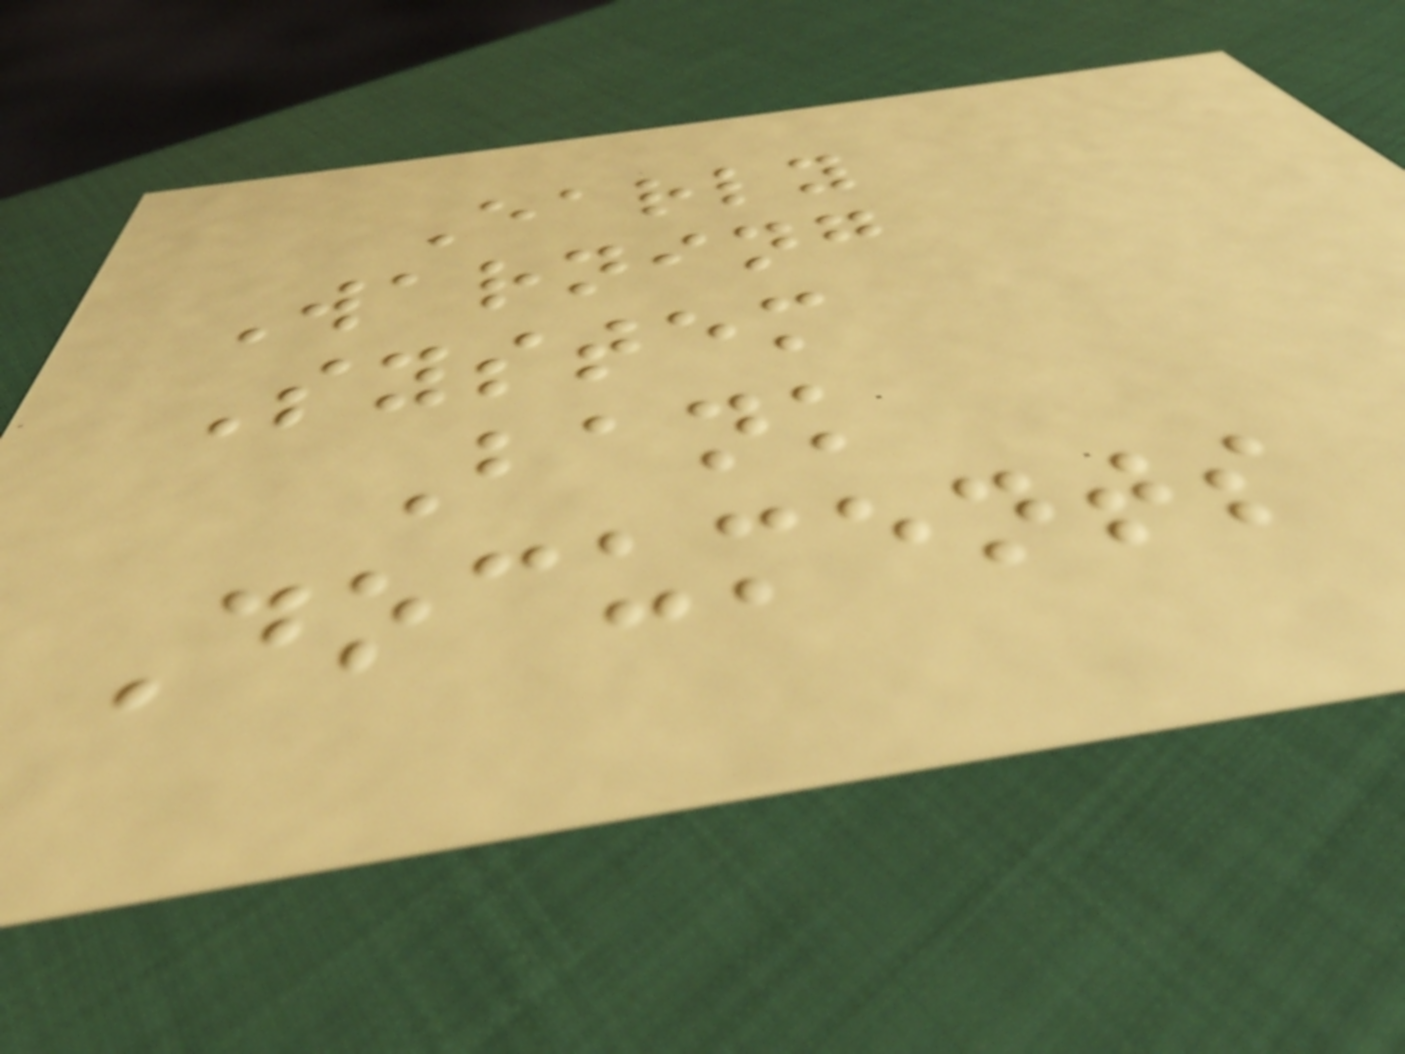Early
Warning
System
Bank
Documents
